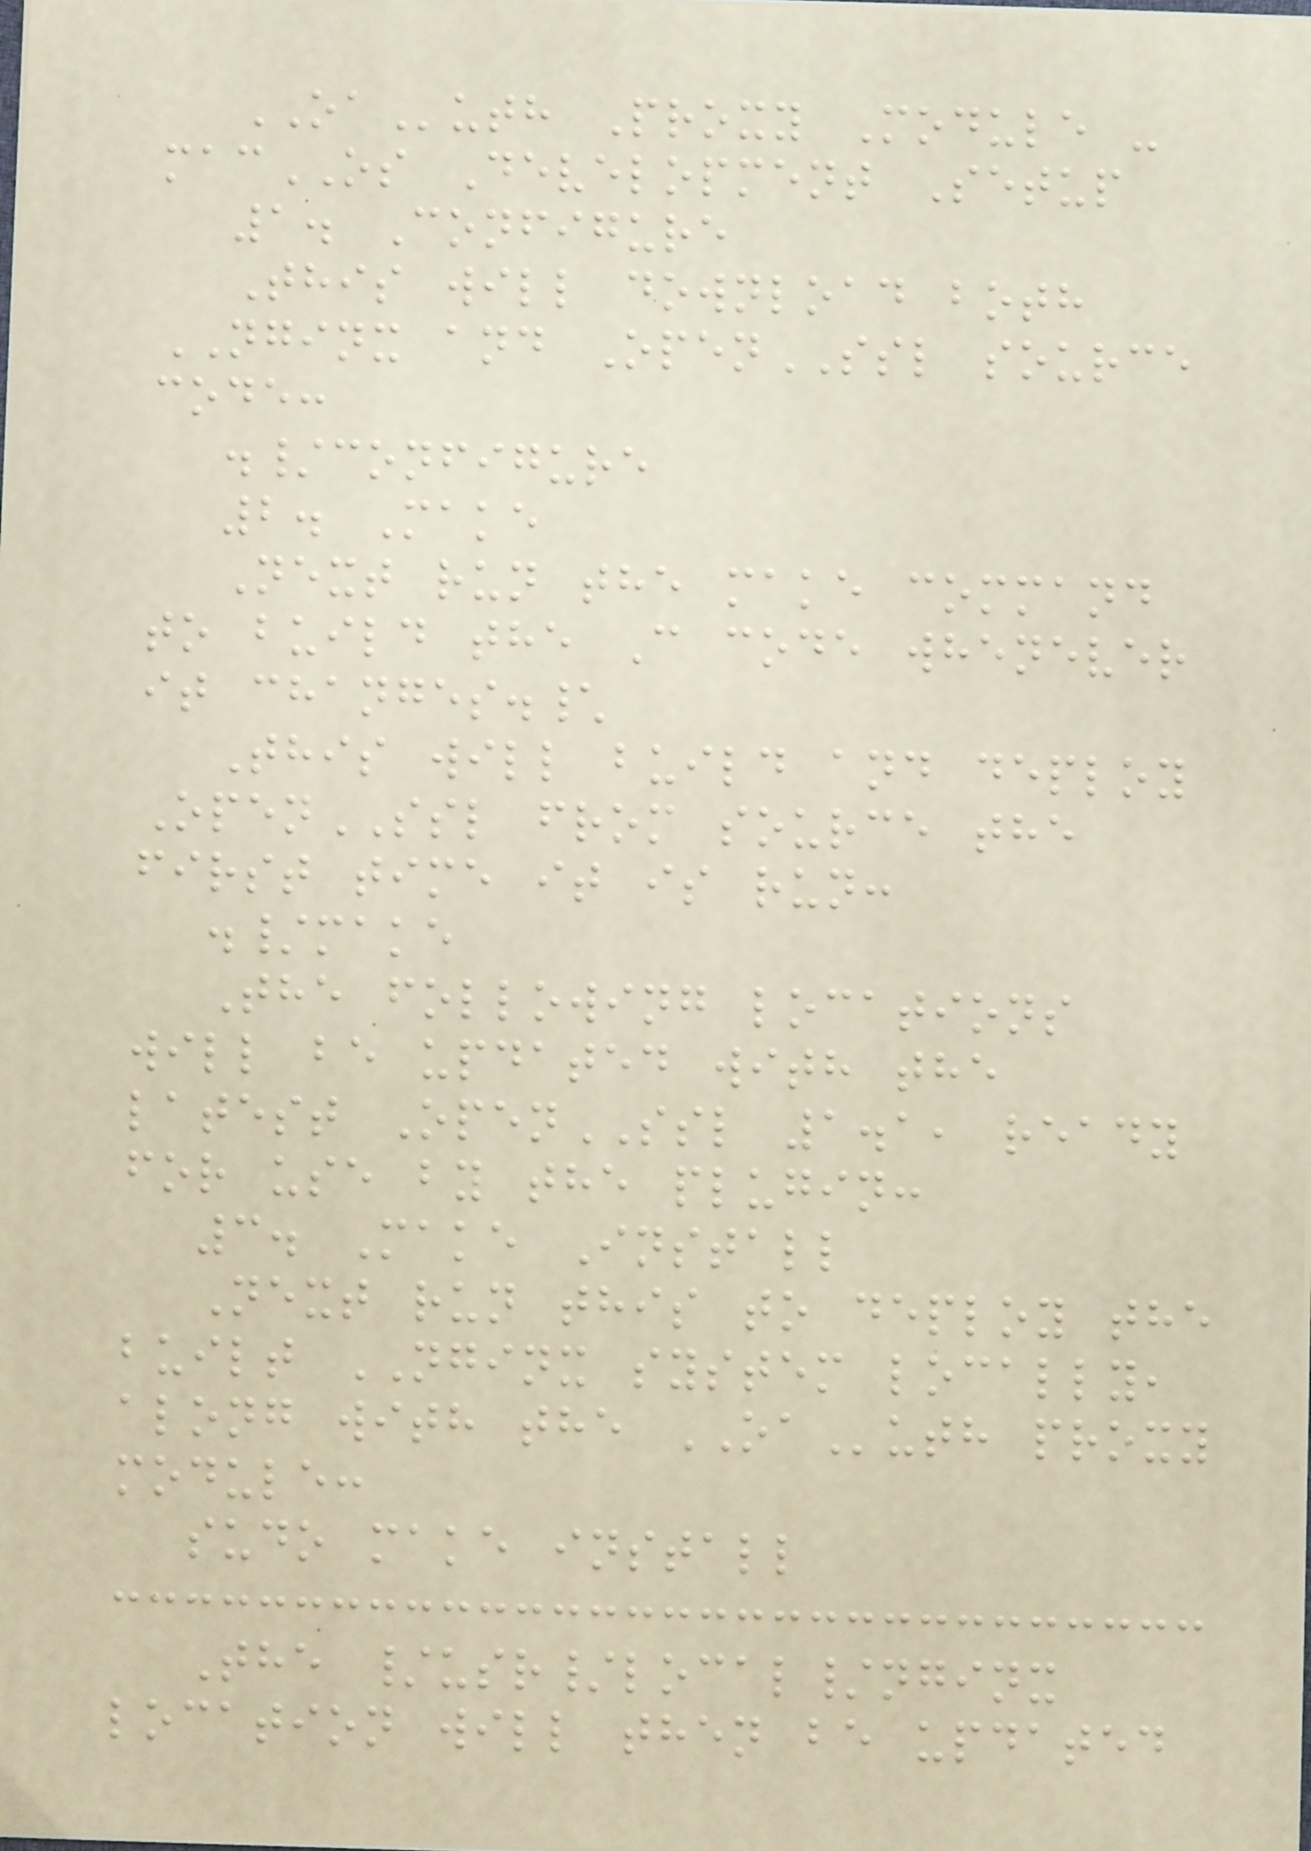OAuth Proxy Module -
macOS Development Setup
1. Configure
This will download both
NGINX and OpenSSL source
code:
./configure
2. Make
Next run the make command
to build the C code whenever
it changes.\
This will build and deploy
OpenSSL from source the
first time it is run:
./make
The following locations
will be updated with the
latest OpenSSL 1.1, ready
for use by the plugin:
3. Make Install
Next run this to deploy the
built NGINX system locally,
along with the OAuth proxy
module:
sudo make install
The /usr/local/nginx
location will then be updated
